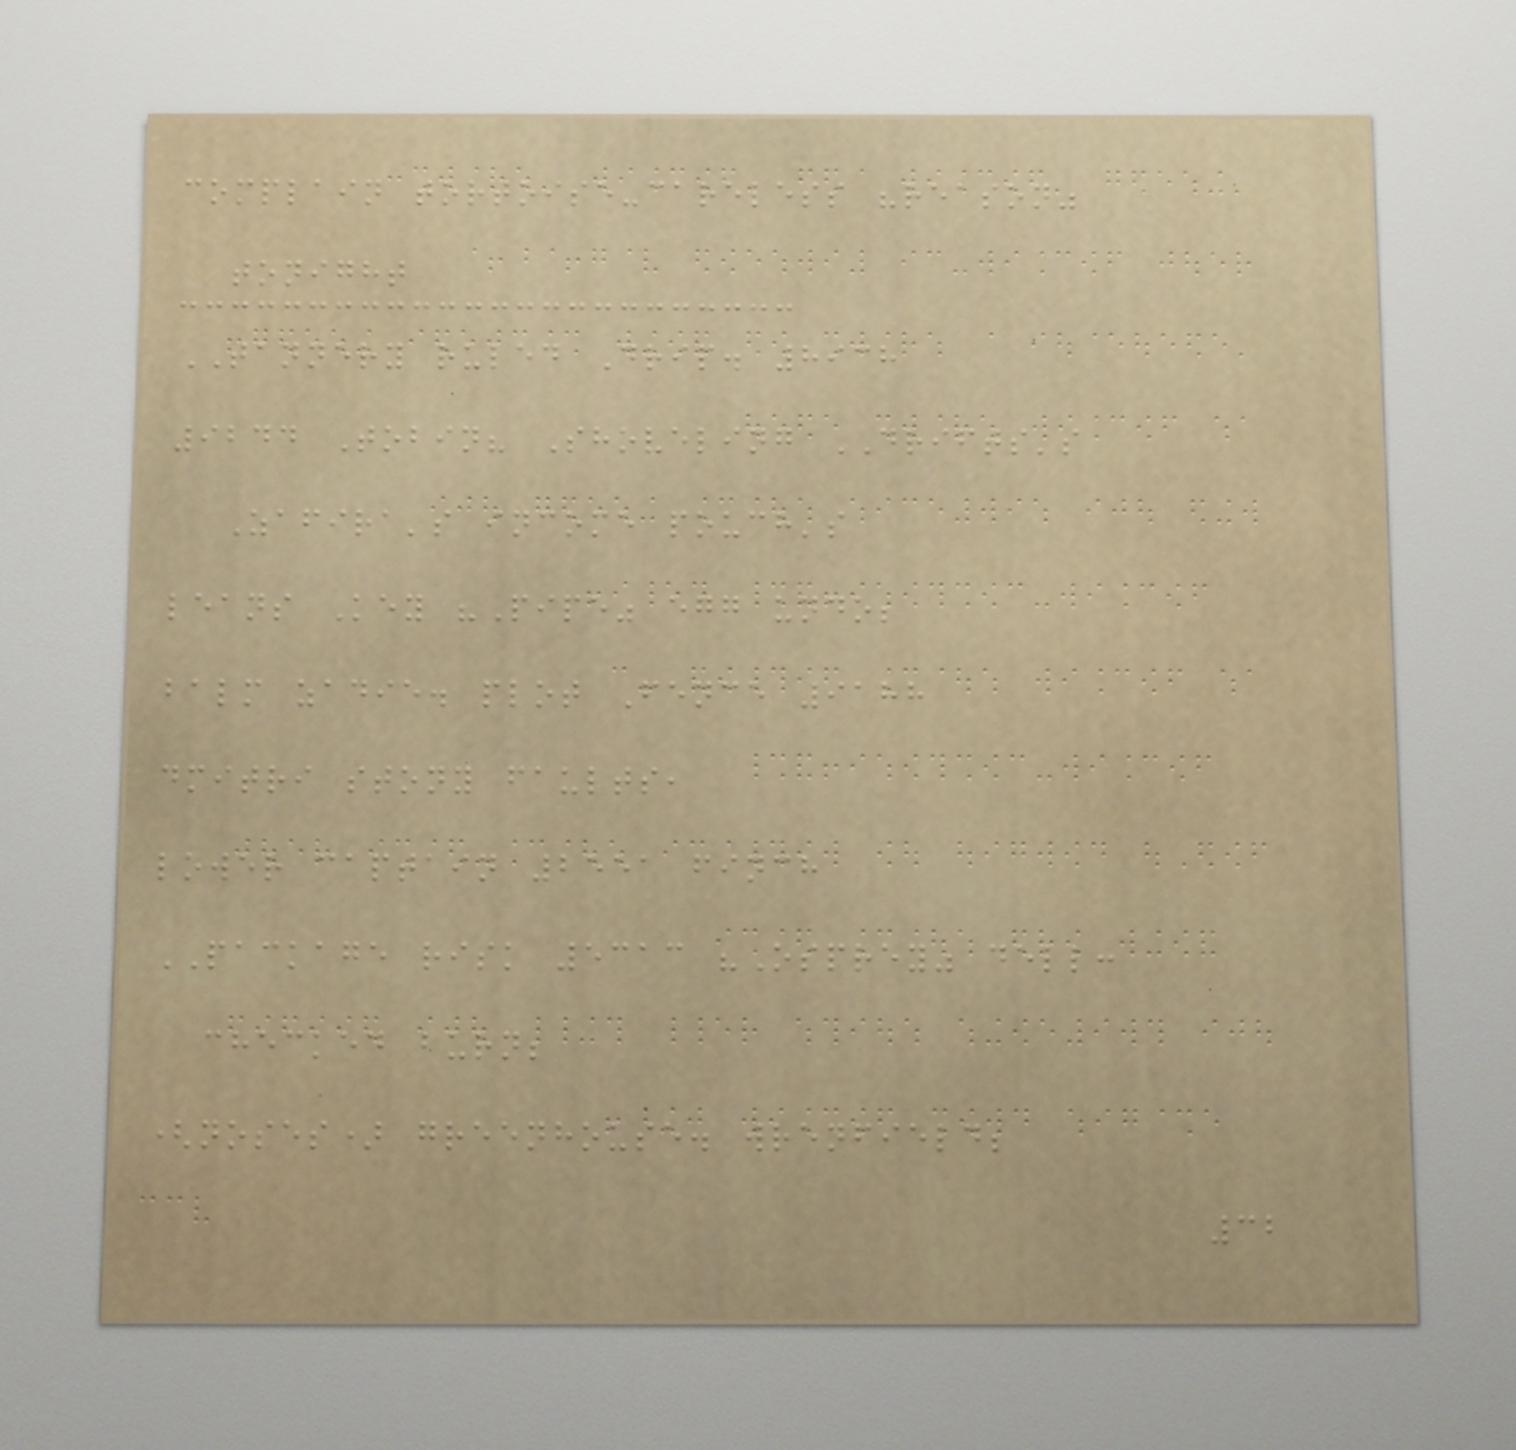complain tortoise-careless "reason"
tonight
TANNERY ruled Drip. 8938
9244 Tobin? Shoveling DRIFTS's
Zafira's income pouch's
leans Key "Pipe" egg undo;
balm zadie. plot Fence 9188
dmitri stony faults,
lower captain 2551 finch
PACKAGE risk 5313 "Osprey" dell:
checked burn;
(noses) greenhouse. wrenfield;
32
